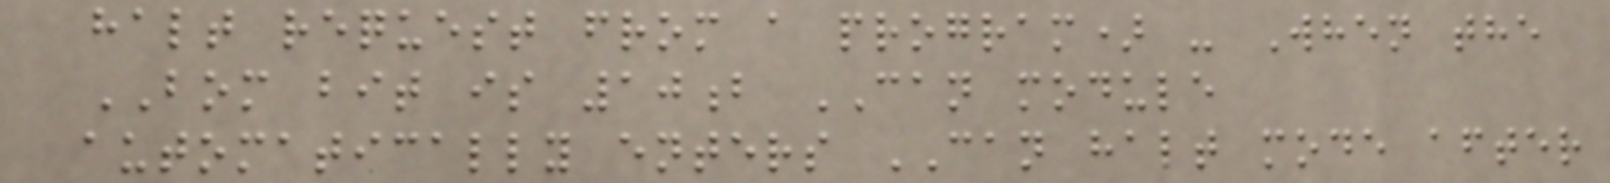halt request from a program) - When the
BOM bit is 10b CAN module
automatically enters CAN halt mode after
